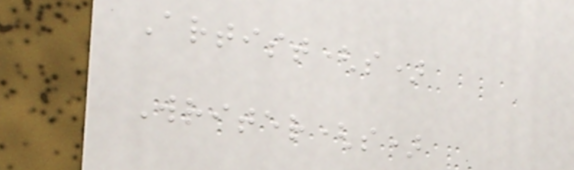Artist(s)
Writer(s)
